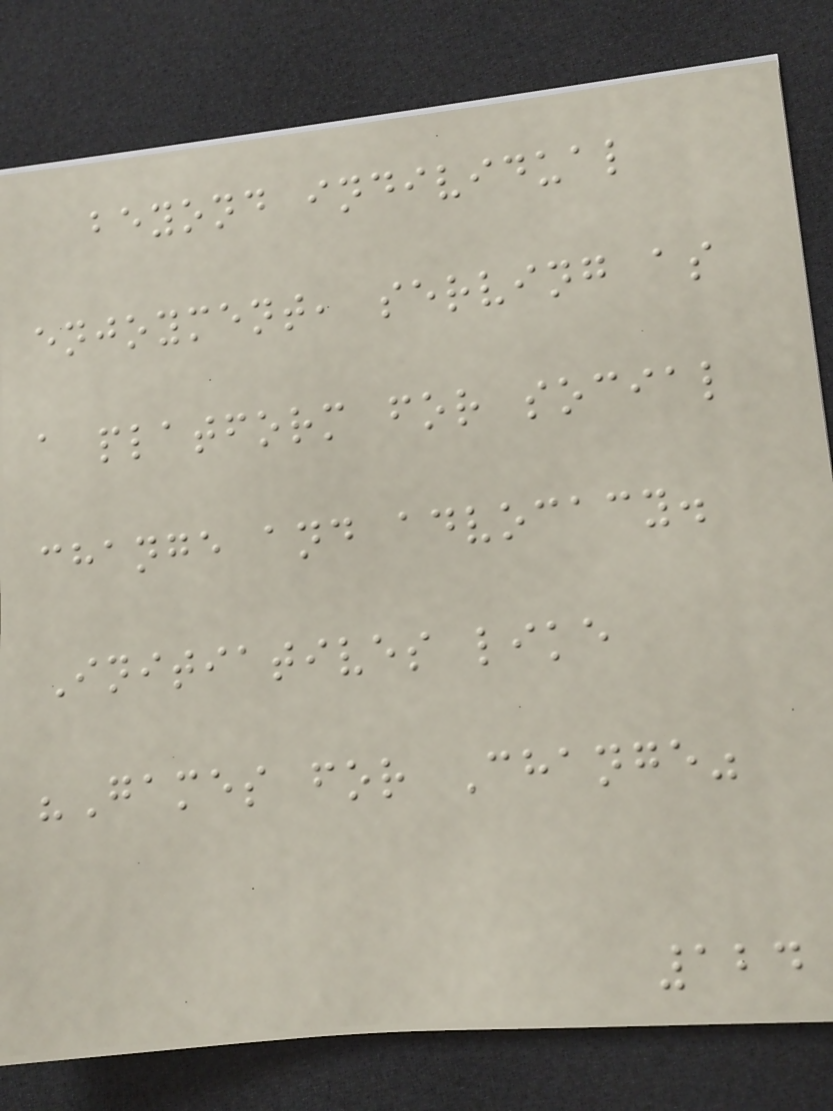beyond individual
enjoyment, serving as
a platform for social
change and advocacy.
Initiatives like
"Games for Change"
124
